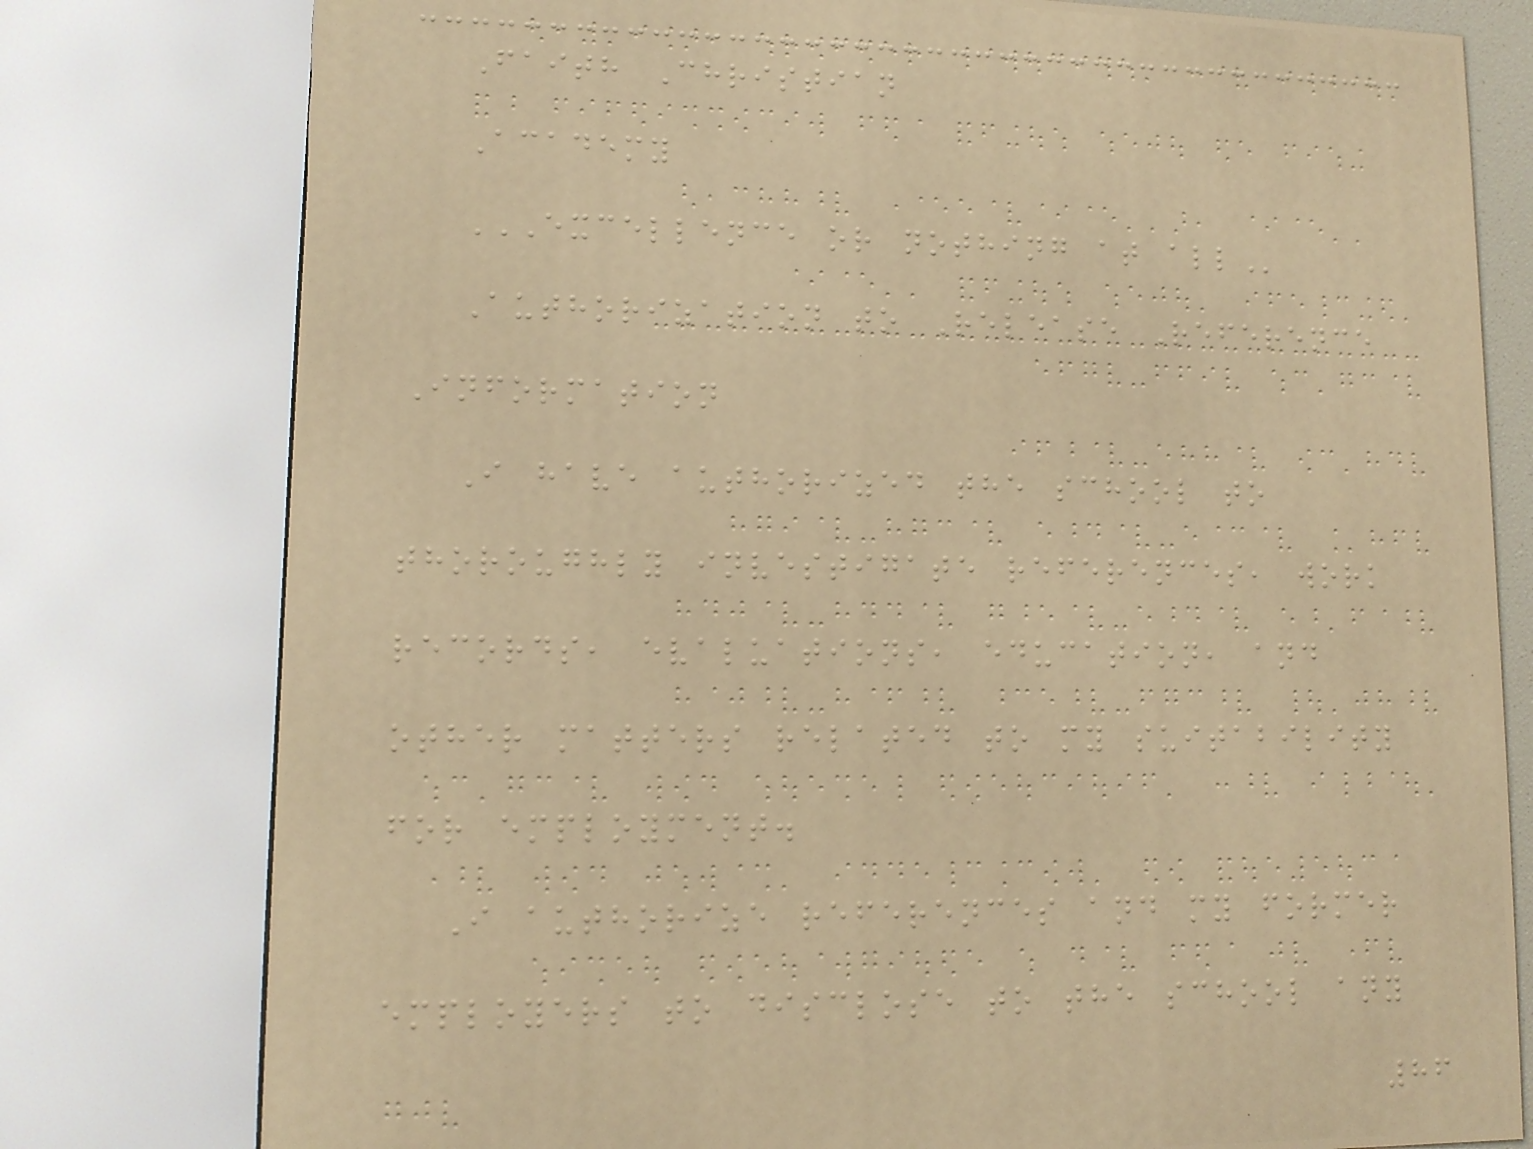Faith Christian
Academy
EXCELLENCE OR NOTHING AT ALL
Authorization to Release Reference
Information
I have authorized the school to
thoroughly investigate references, work
records, evaluations, education, and
other matters related to my suitability
for employment.
I authorize references and my former
employers to disclose to the school any
86
